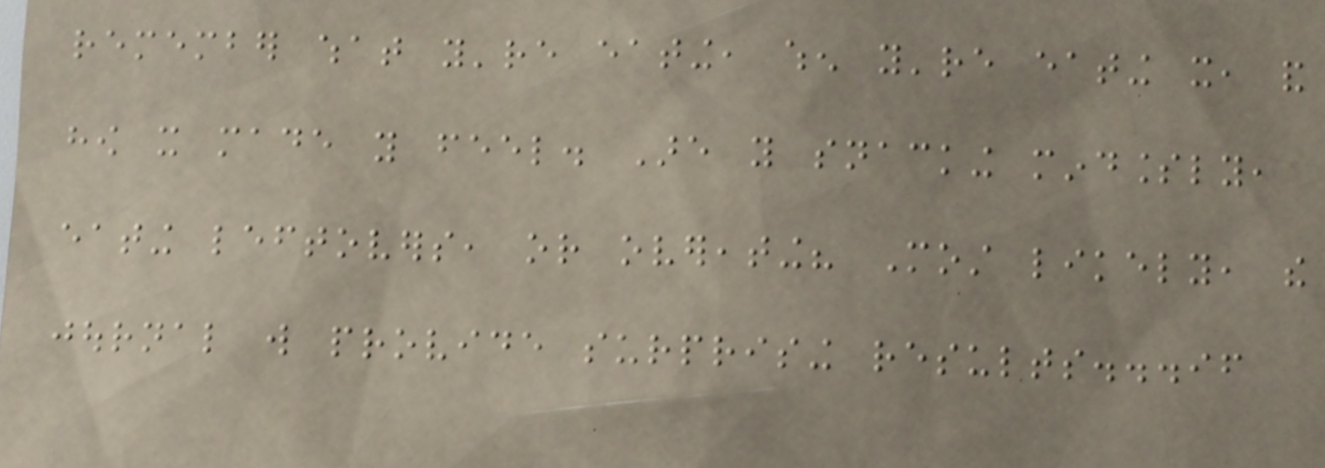remember what you're eating, when you're eating it, and
how it made you feel. Are you snacking mindlessly,
eating leftovers, or overeating? Most likely, the
journal will provide surprising results...if
